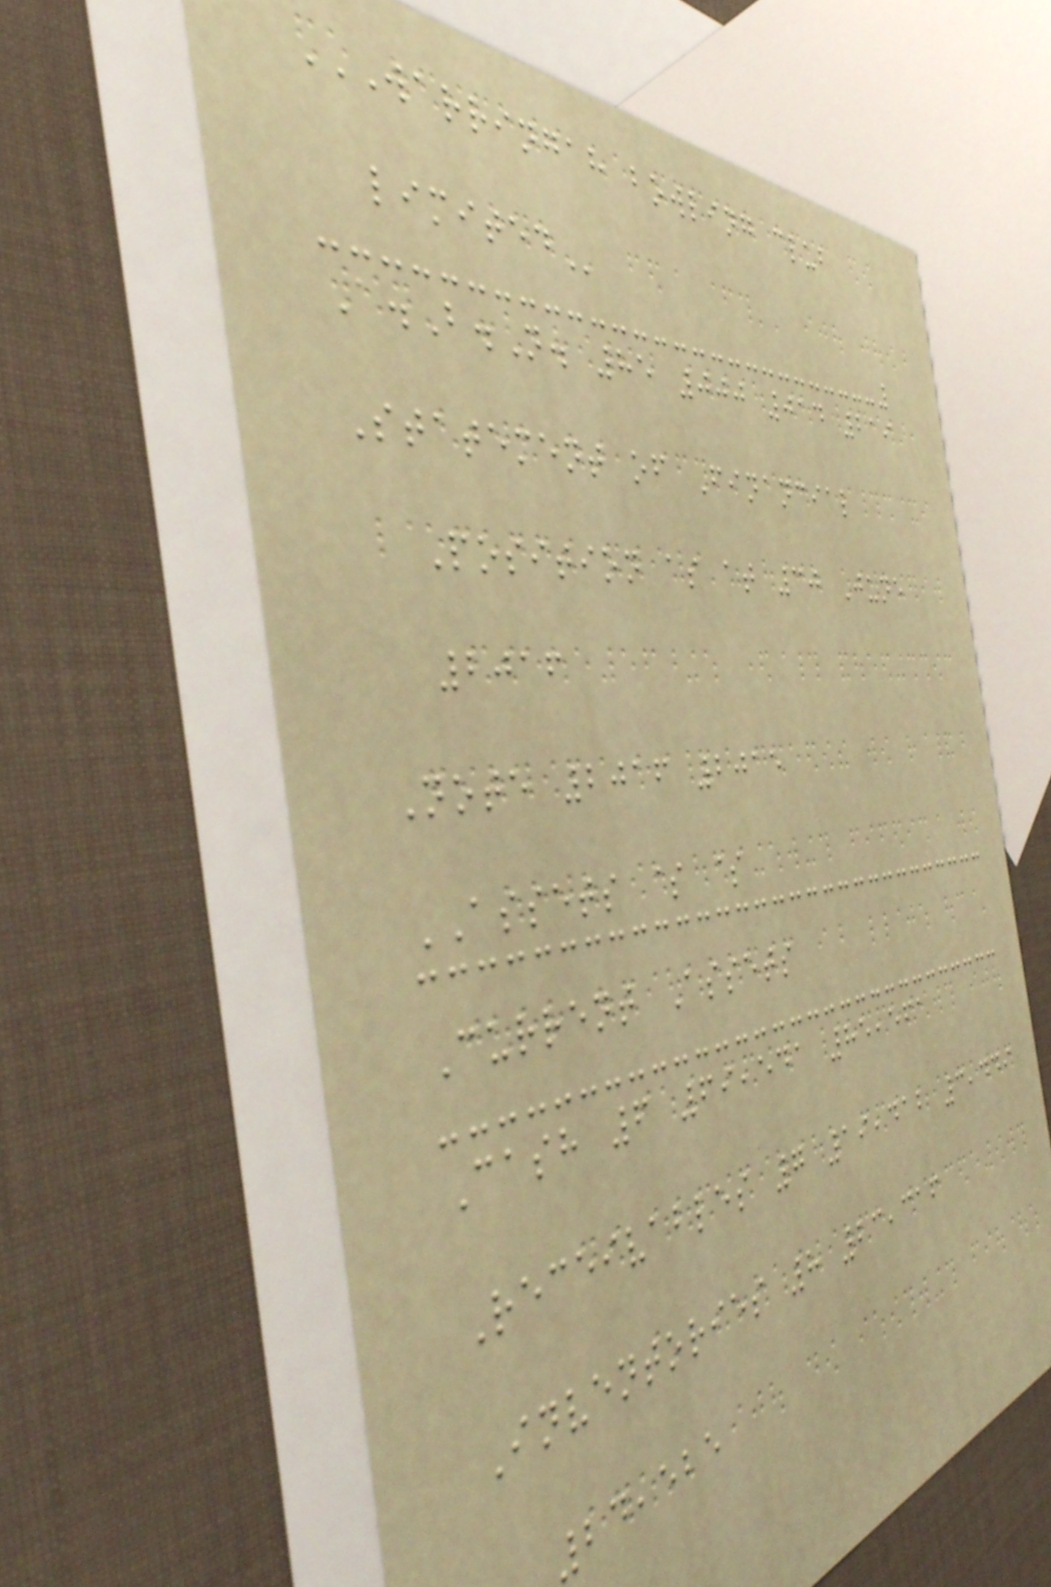WARRINGAH BOWLING CLUB
LIMITED
A.B.N. 85 000 014 219
Statement of Financial
Position as at 30 June
2016
Note 2016 2015
ASSETS $ $
Current Assets
Cash 6 69,541 85,561
Receivables 7 19,412 3,449
Inventories 8 23,316
24,525
